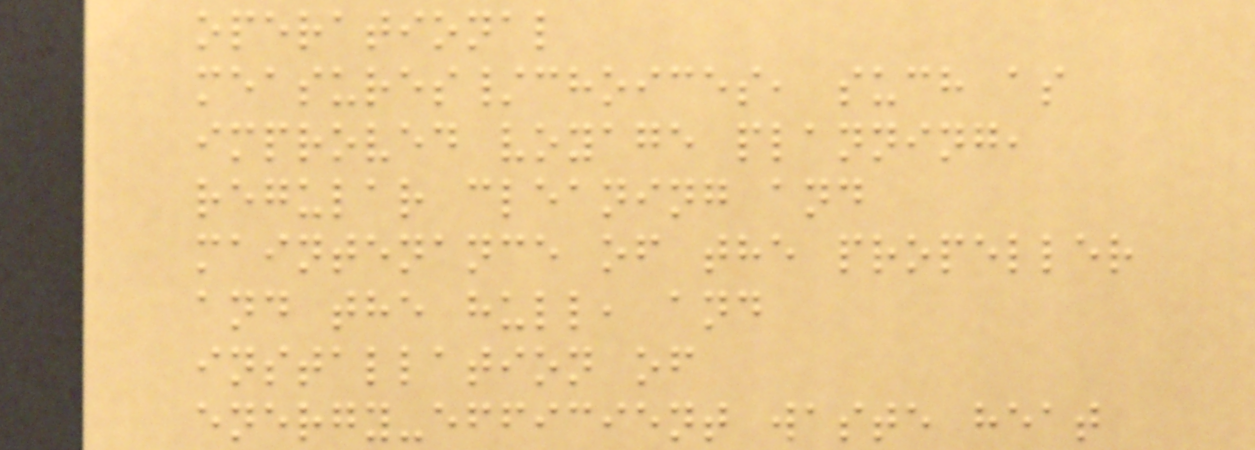operational
measures/choices, such as
improved voyage planning,
regular cleaning and
maintenance of the propeller
and the hull, and
installation of
energy-efficient waste heat
